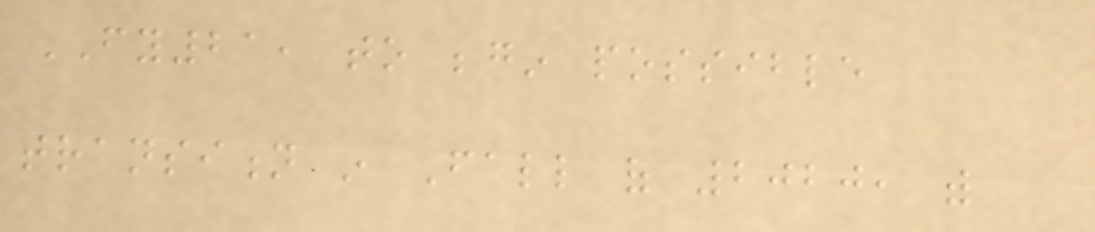FY21, to begin possible
transition in Fall of 2020, with
